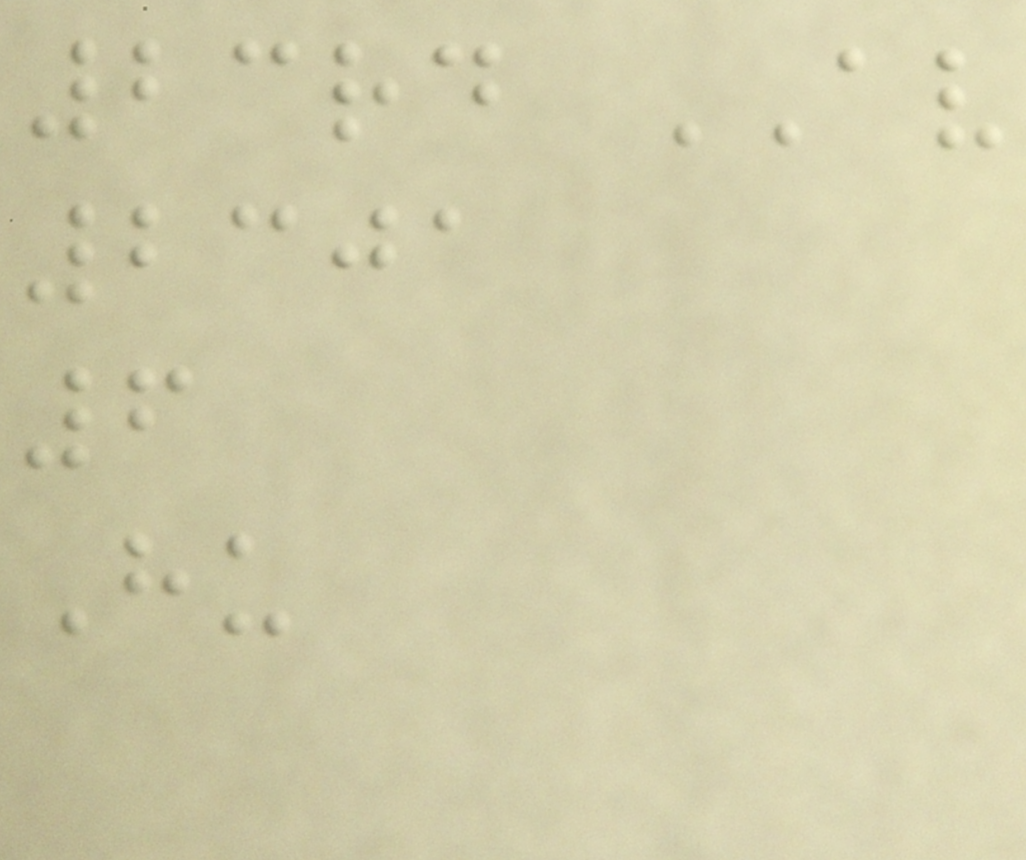23rd AV
2301
6
Hu
